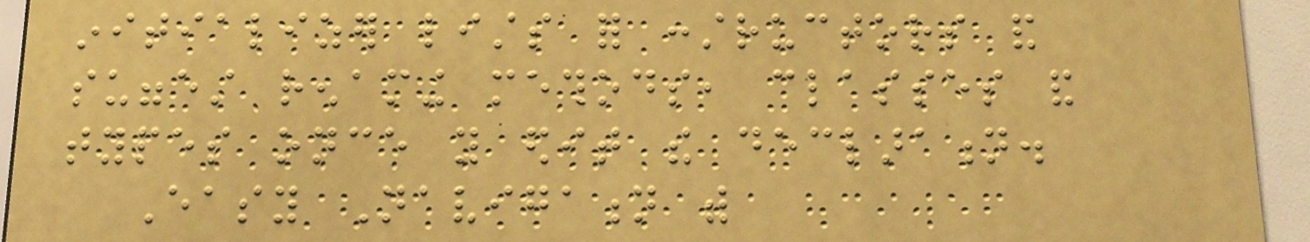initializer lists for constructors and
suggest renaming methods, classes and
types once you edit the declaration.
Easy Navigation with
